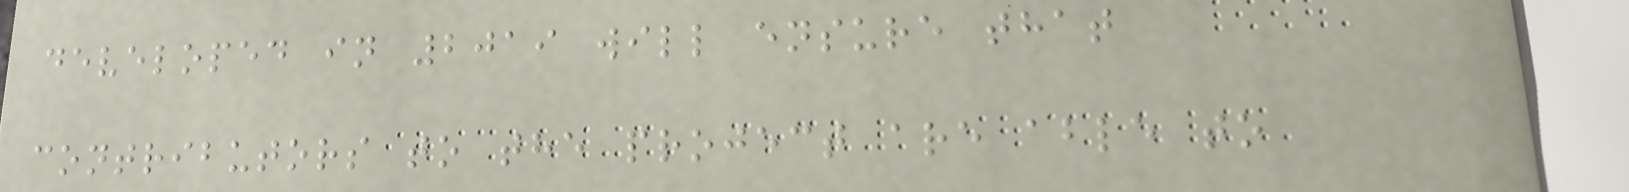developed in 2019 will ensure that
contributors to the project are able to
